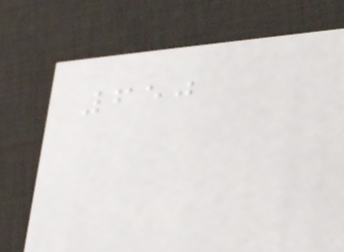650
